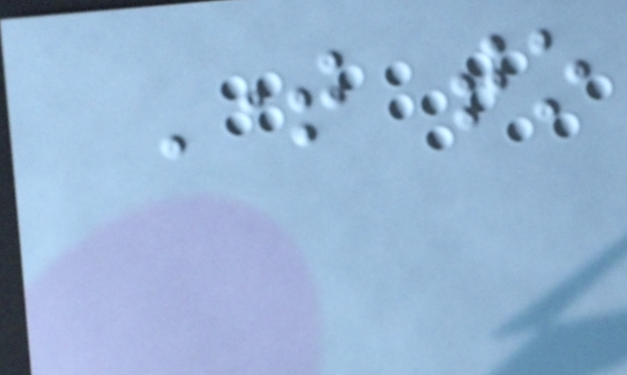Time to
